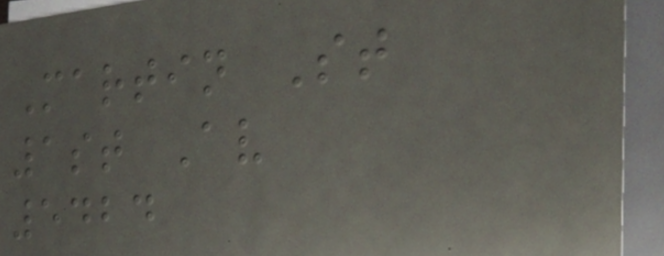Martin St
1st Av
5424
